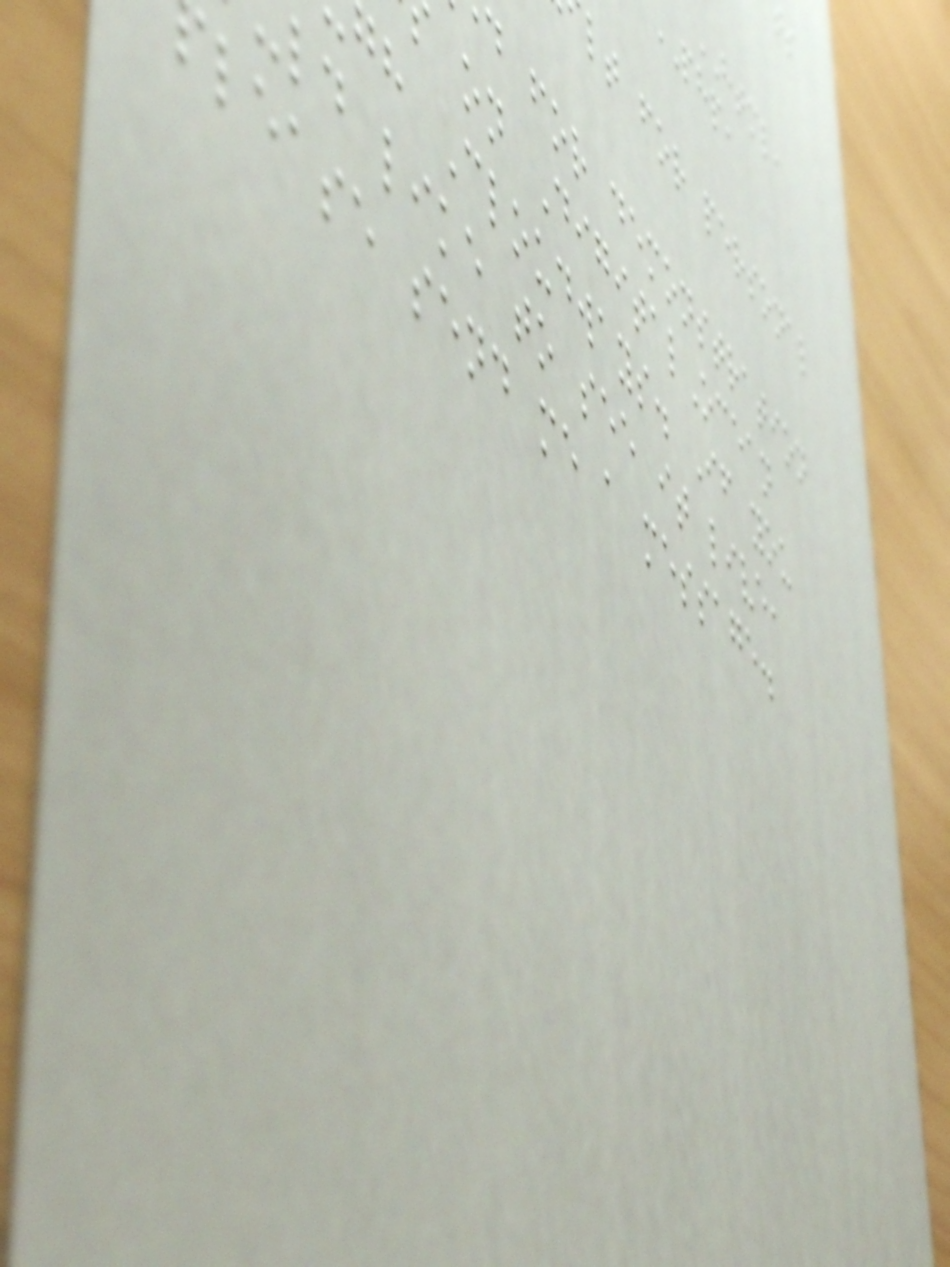HTML,
lt for personal
d for demonstration
on DigitalOcean
h Cloudways. If you
ld like to see it live,
lease send me a message.
